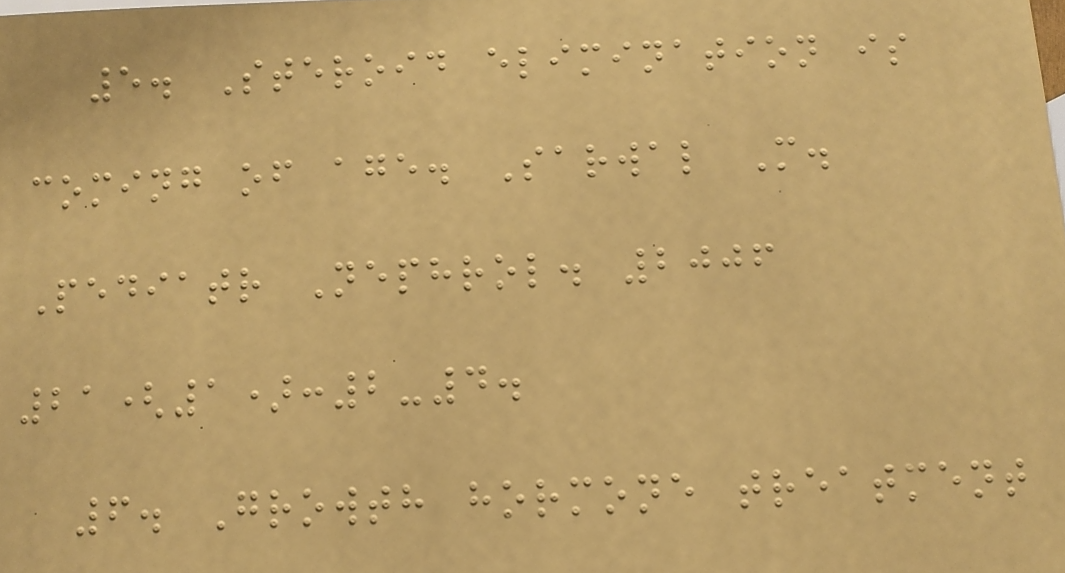5. Steroid elimination is
coming of age. Sarwal M.
Pediatr Nephrol. 2006
21(1):2-4.
6. Growth hormone treatment
